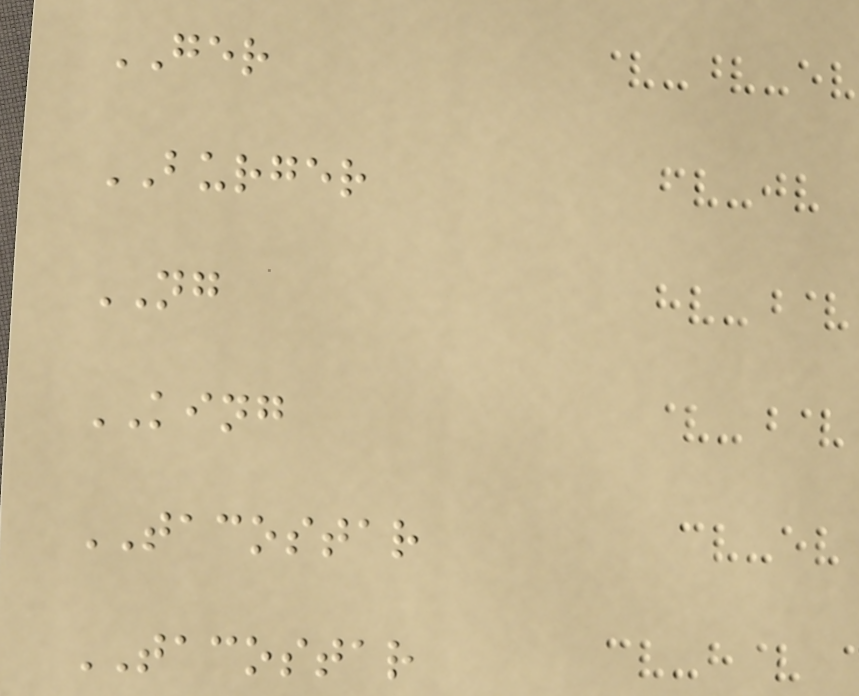GER
BURGER
NG
KING
TACOSTAR
TACOSTAR
